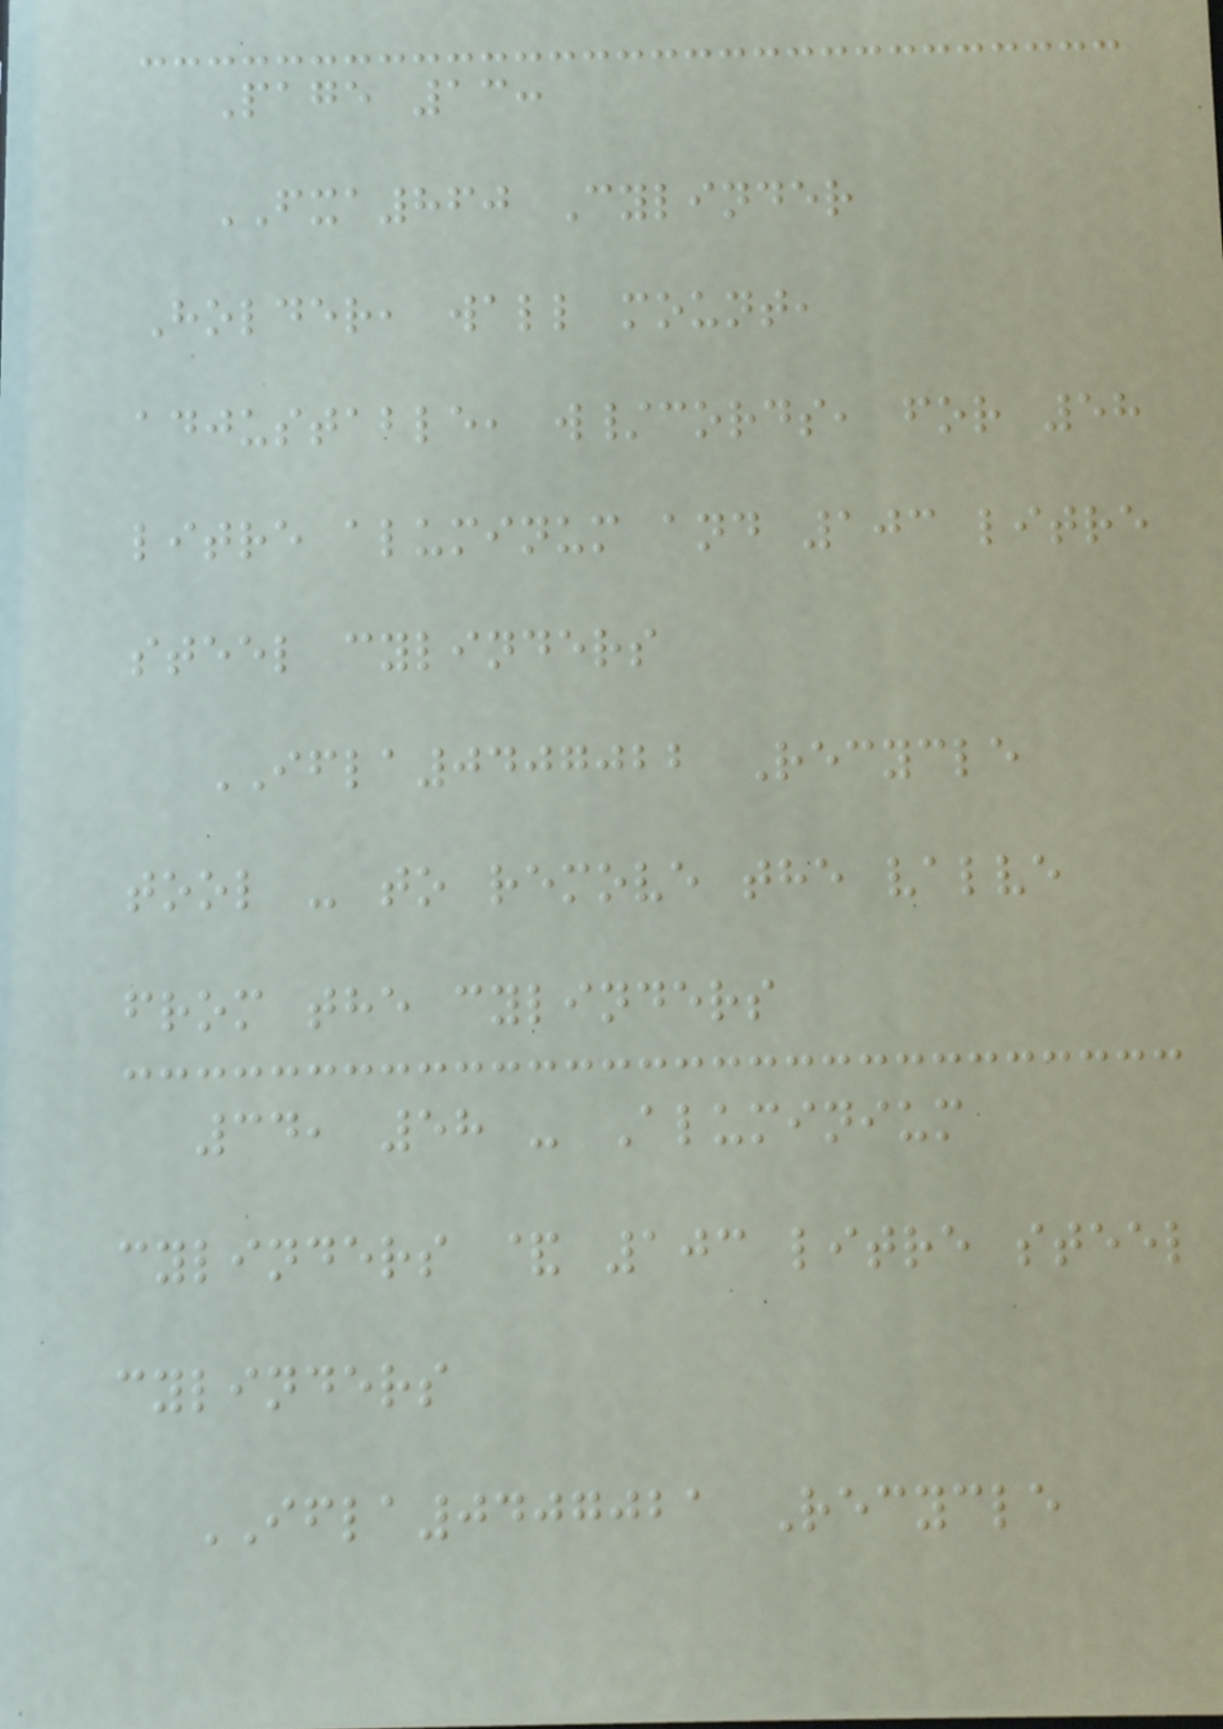Page 13:
FXA860 Cylinder
Holder, wall mount,
adjustable, w/cords, for 58
litre aluminum and 103 litre
steel cylinders
IFLA0407022 Recycle
tool - to remove the valve
from the cylinders
34, 58 - Aluminium
cylinders & 103 litre steel
cylinders
IFLA0407021 Recycle
